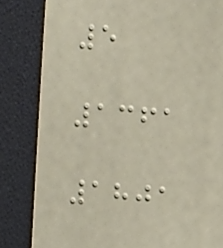5
1361
1801
